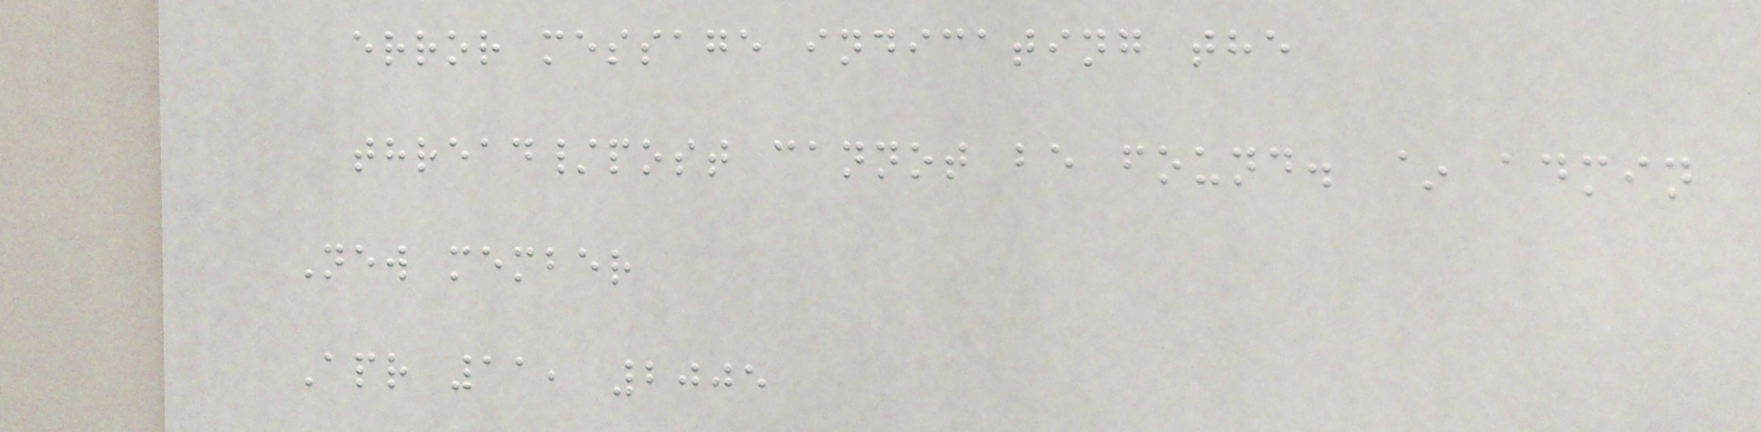error message indicating the
thread/post cannot be found. ~ admin
New member
Apr 11, 2005
